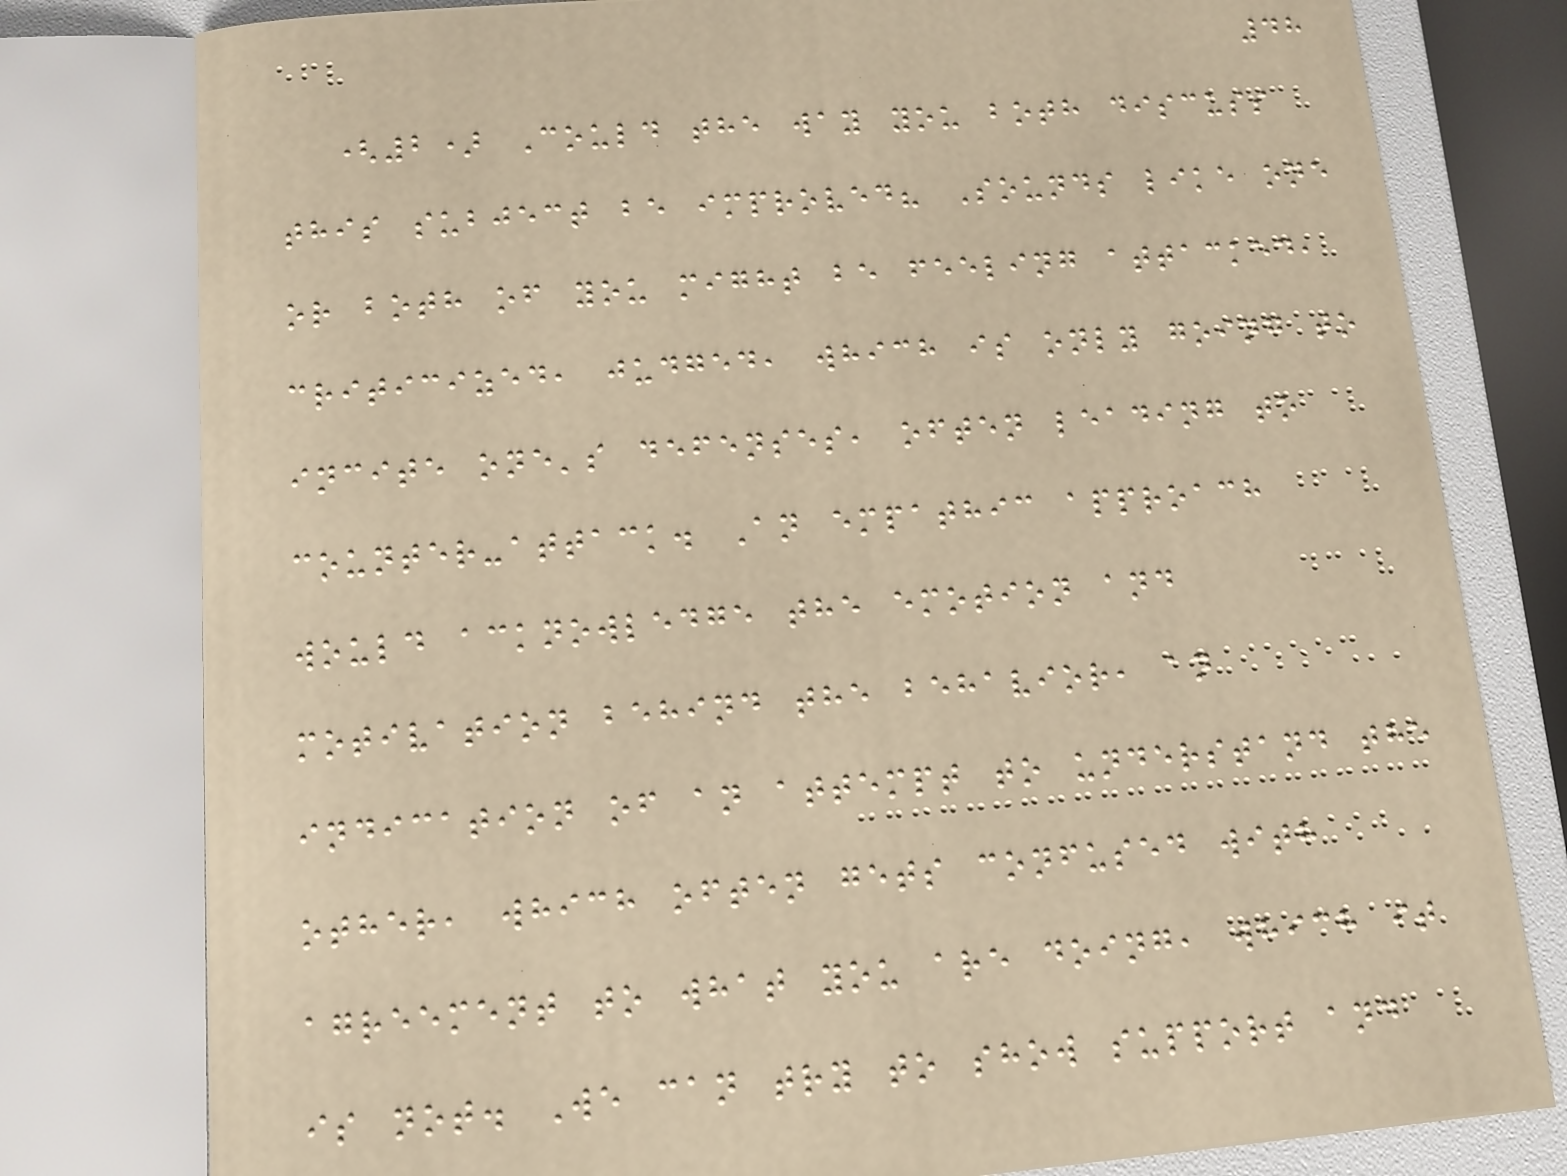48
(2) Could the way you both discuss
this subject be improved? Sounds like one
or both of you might be feeling attacked,
criticized, judged, which is only going to
incite one's defenses, often leading to
counter-attack. An empathic approach
would acknowledge the emotion and
motivation behind the behavior, an
indication of an attempt to understand the
other, which often gets confused with
agreement to what you are doing, which it
is not. We can try to show support and
